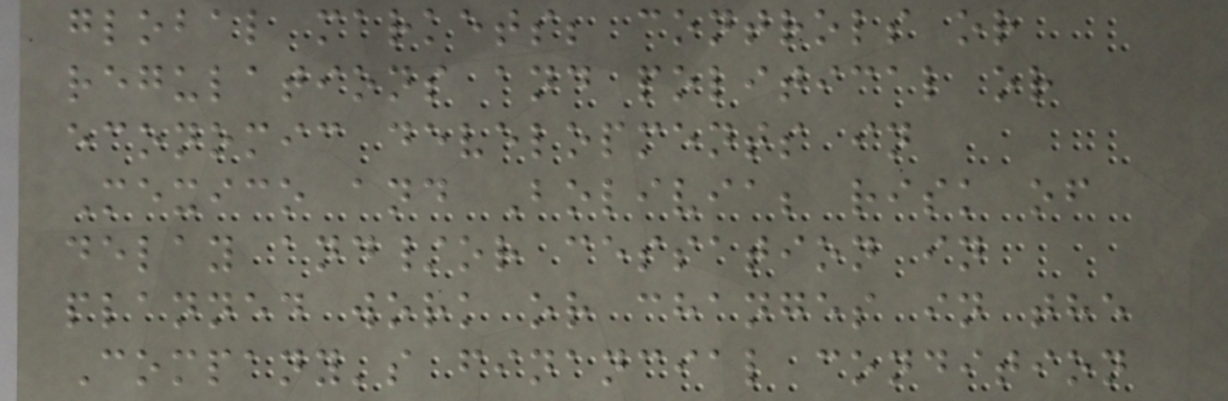global markets; controls or
regulations and political or
economic developments in
Mexico and Bolivia; risk of
delay and/or cessation in
planned work or changes in the
Company's financial condition
